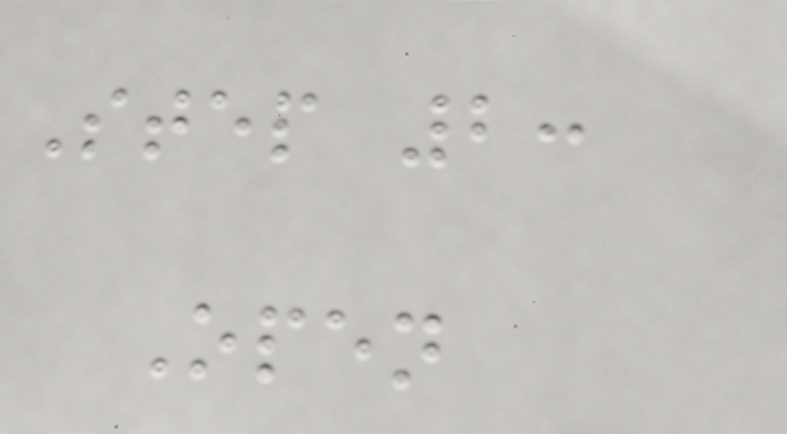Step 2:
Open
